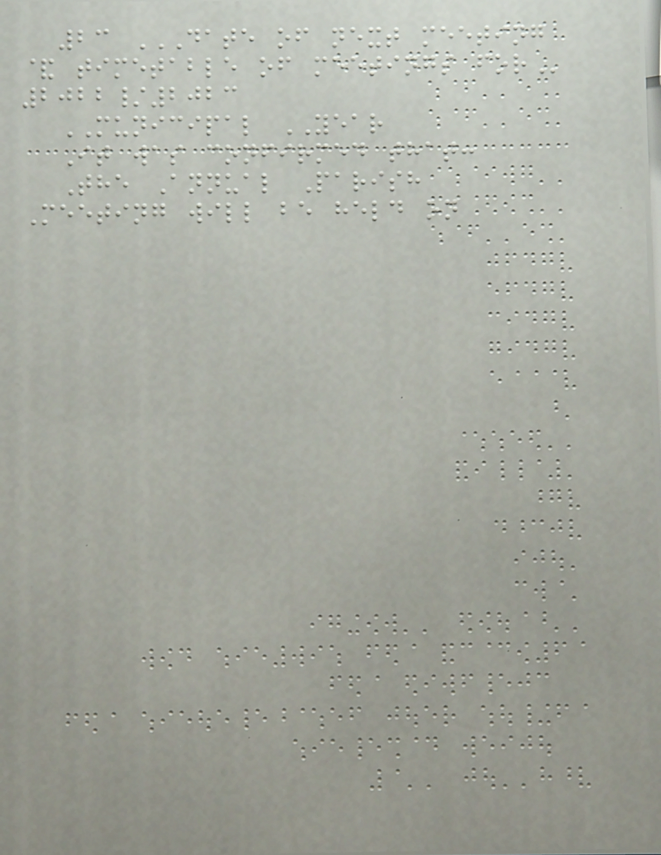23 DATE OF NEXT MEETING
& TIMETABLE OF MEETINGS FOR
2022/2023
MUNICIPAL YEAR
It was confirmed that:
The Annual Parish
Meeting will be held on
